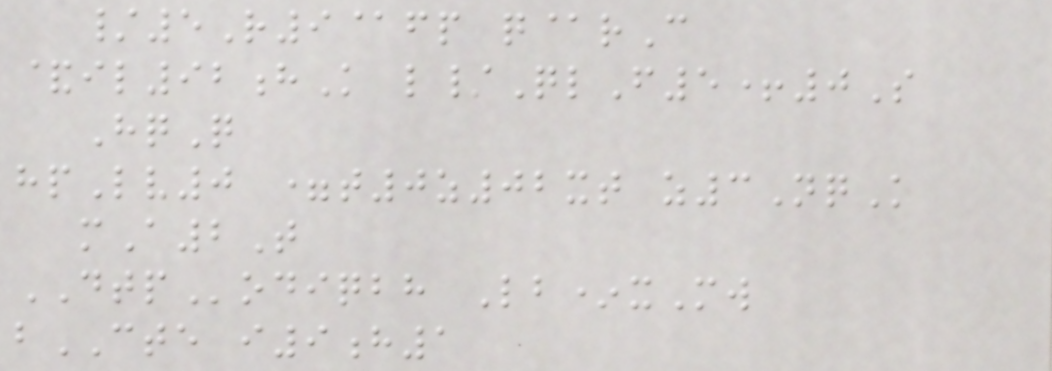/5R9@fp q@rC
&il92hK l/QlF5+0S
HqQ
hpLv0 =t0z02xt z3NqK
mA2T
DTPodiqbh Lb*xMw
bCTE i9h1
